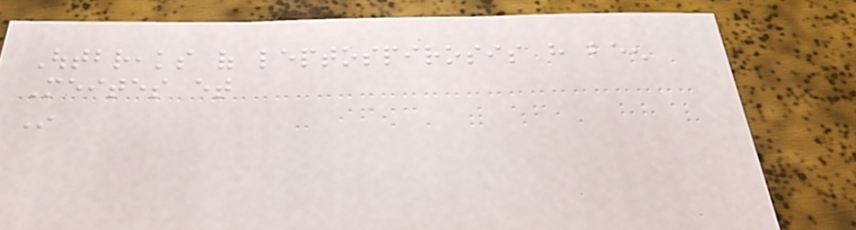Outbreaks of leptospirosis have been
Meites et
In
